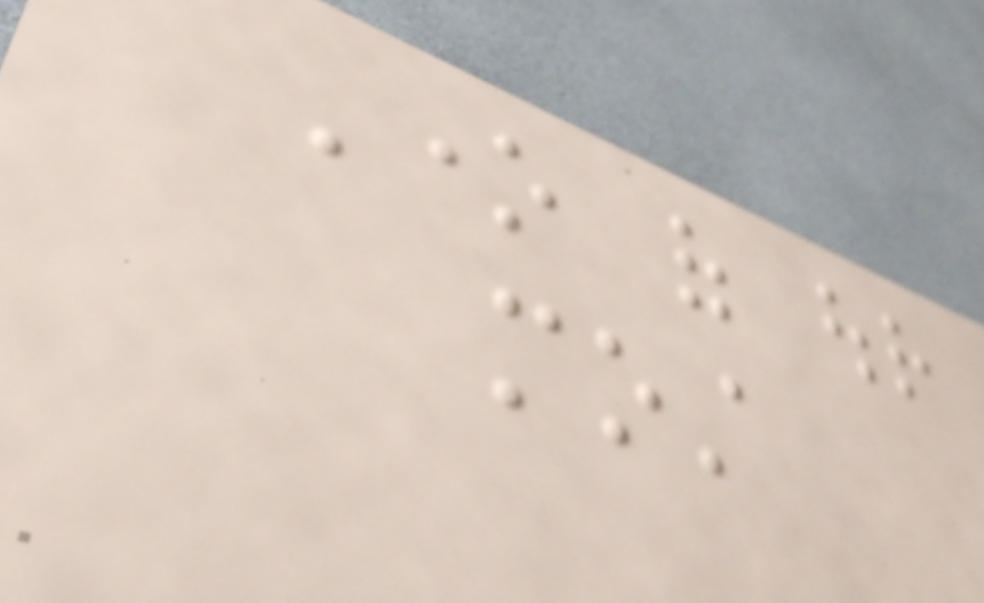One of our
most
